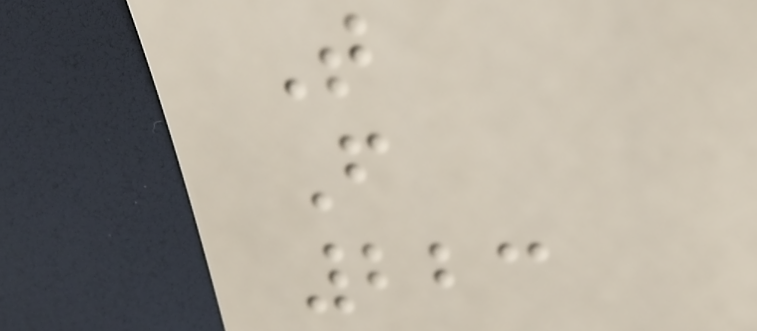T
F
223
